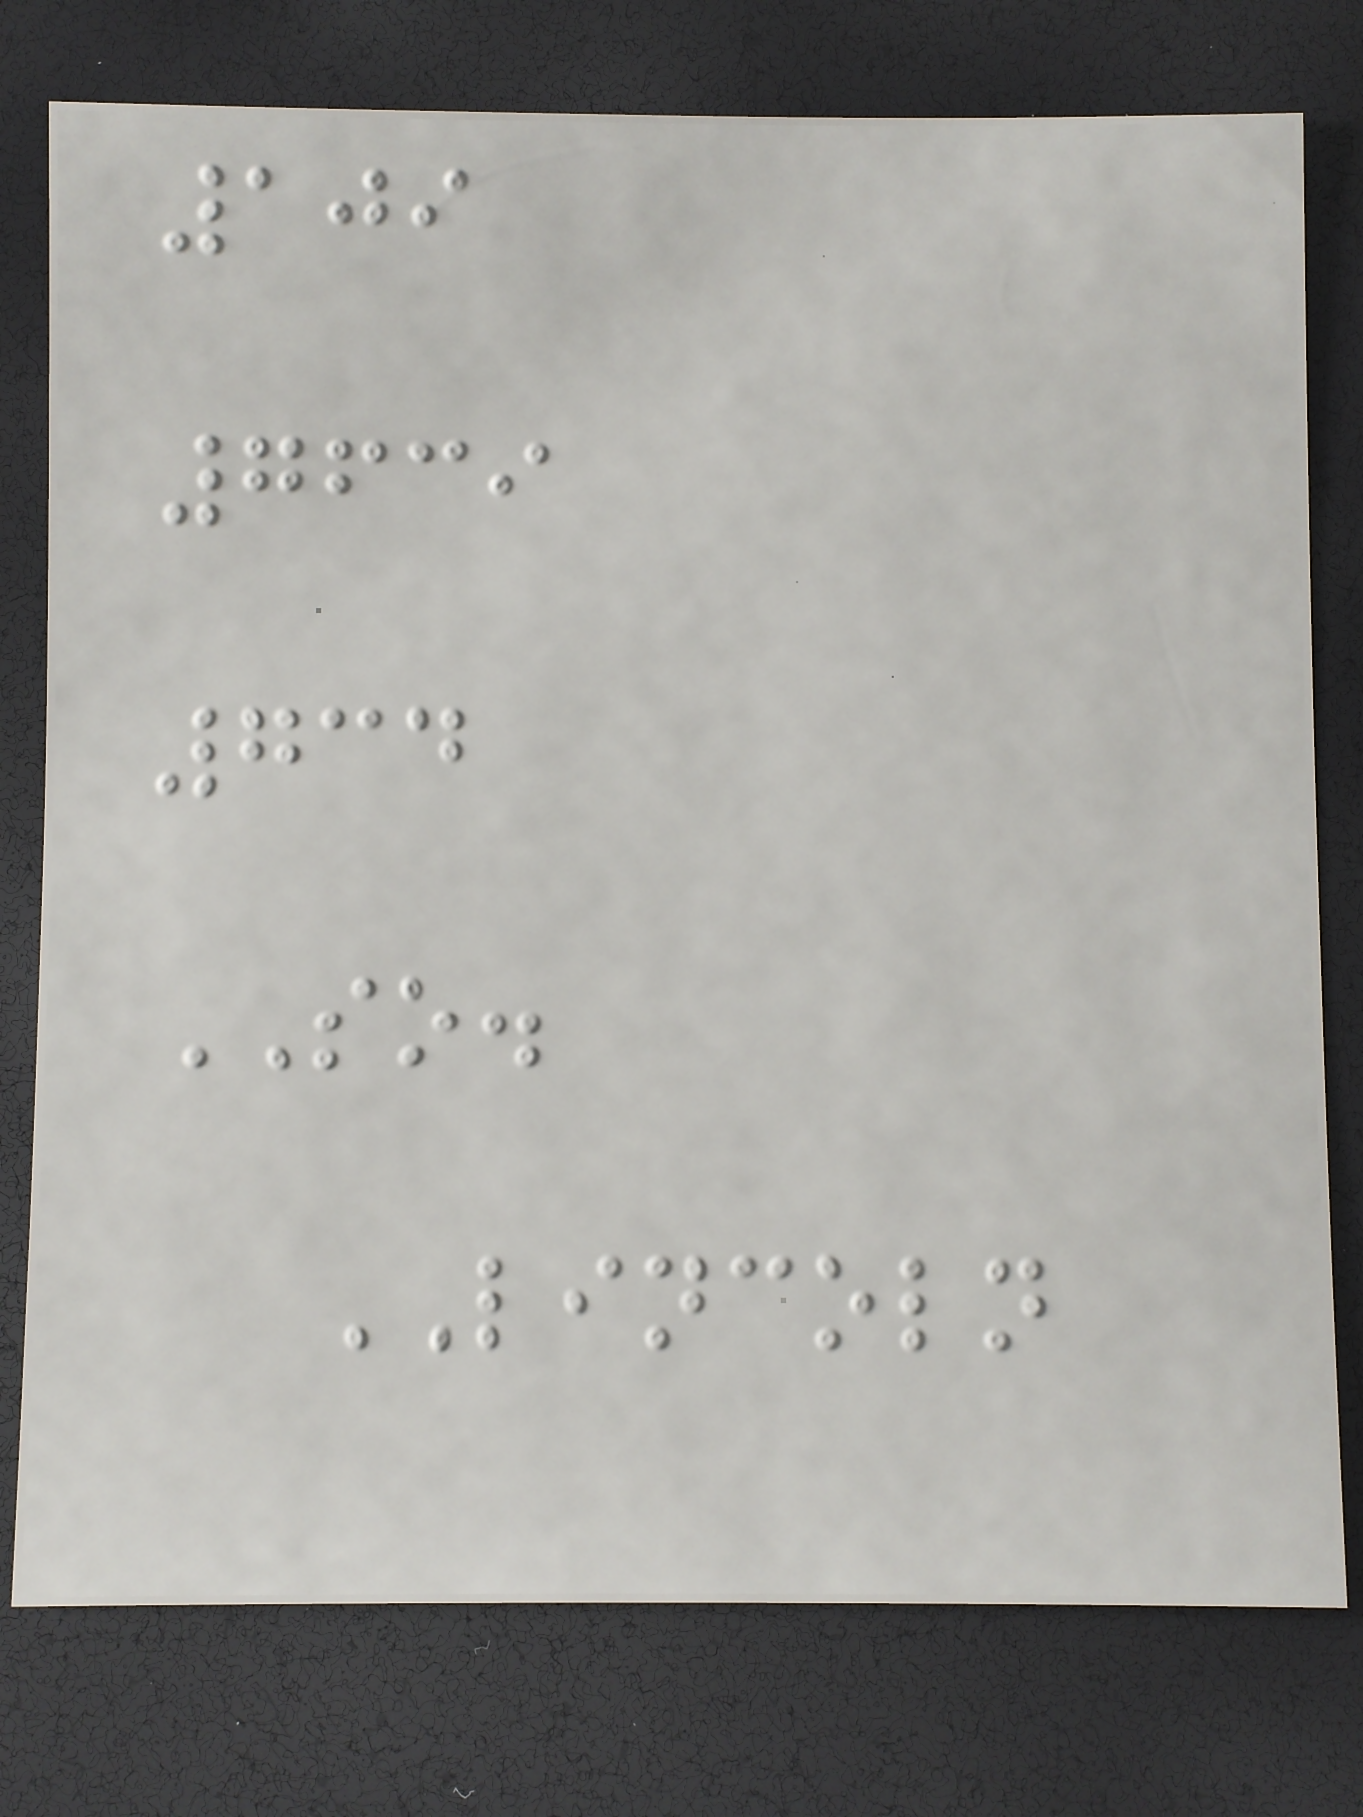109
7639
734
SO.
LINCOLN
